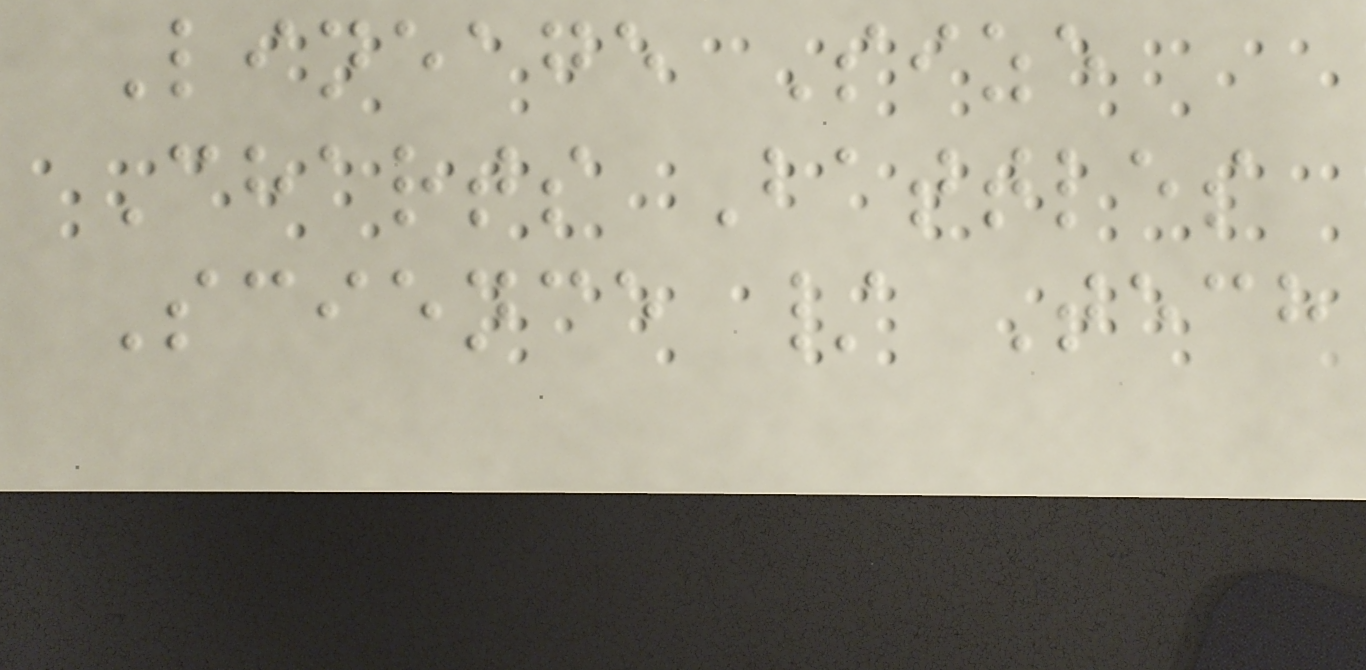Lineage Size
Charts Battles
Science / Tech
